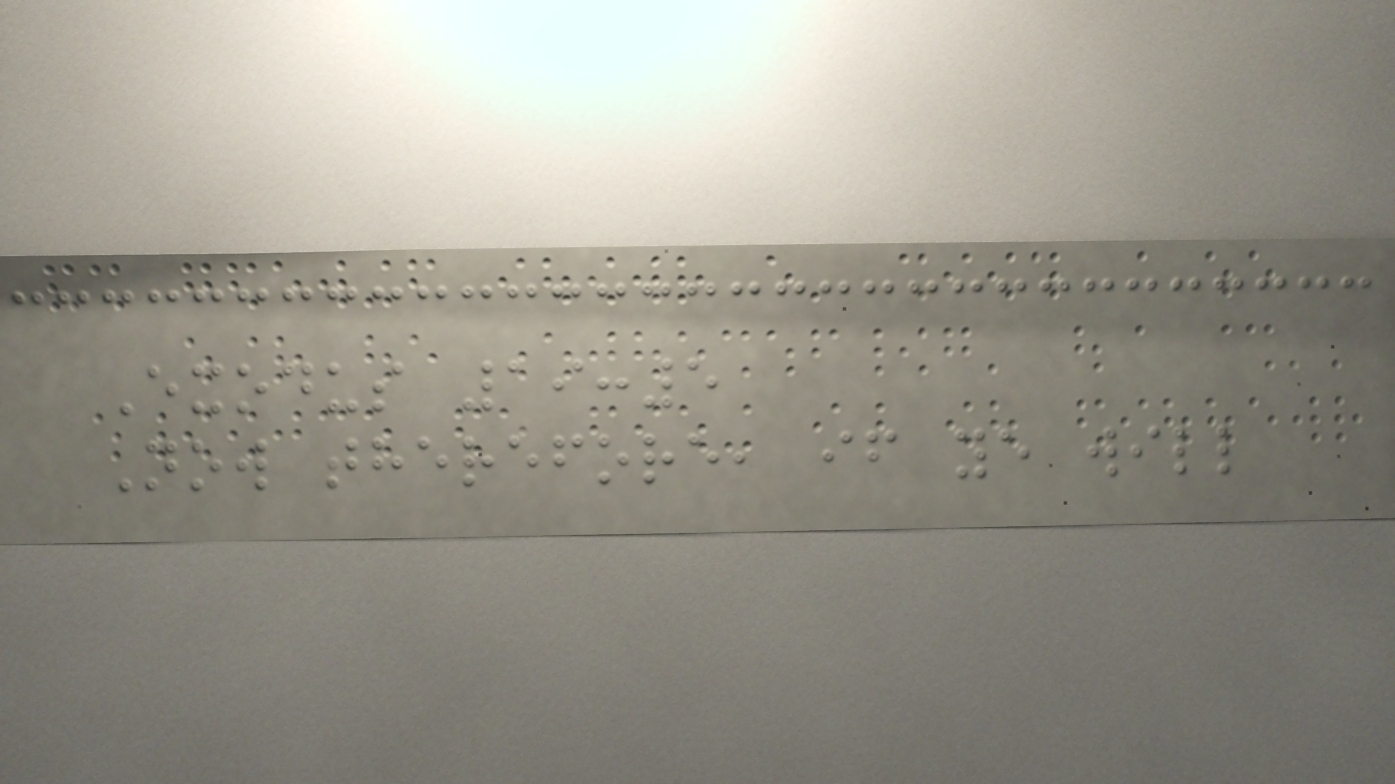Exodus 19:5
Now therefore, if ye will
